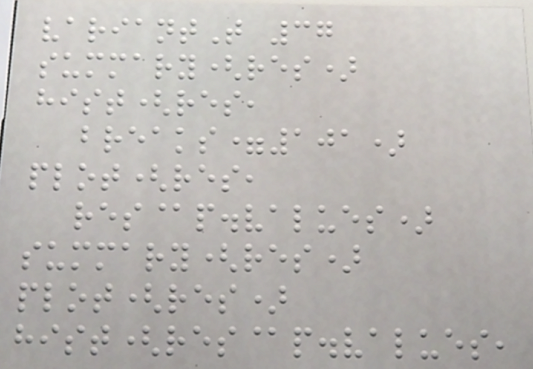variantT 37
summary(res)
hist(res,
breaks=101)
plot(res,
res@p.values)
summary(res)
plot(res)
hist(res@p.values,
